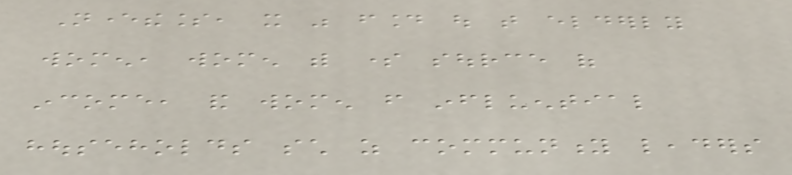Nevertheless, it was found out that elderly
women, women with some source of
income, and women from influential
households such as community leaders
